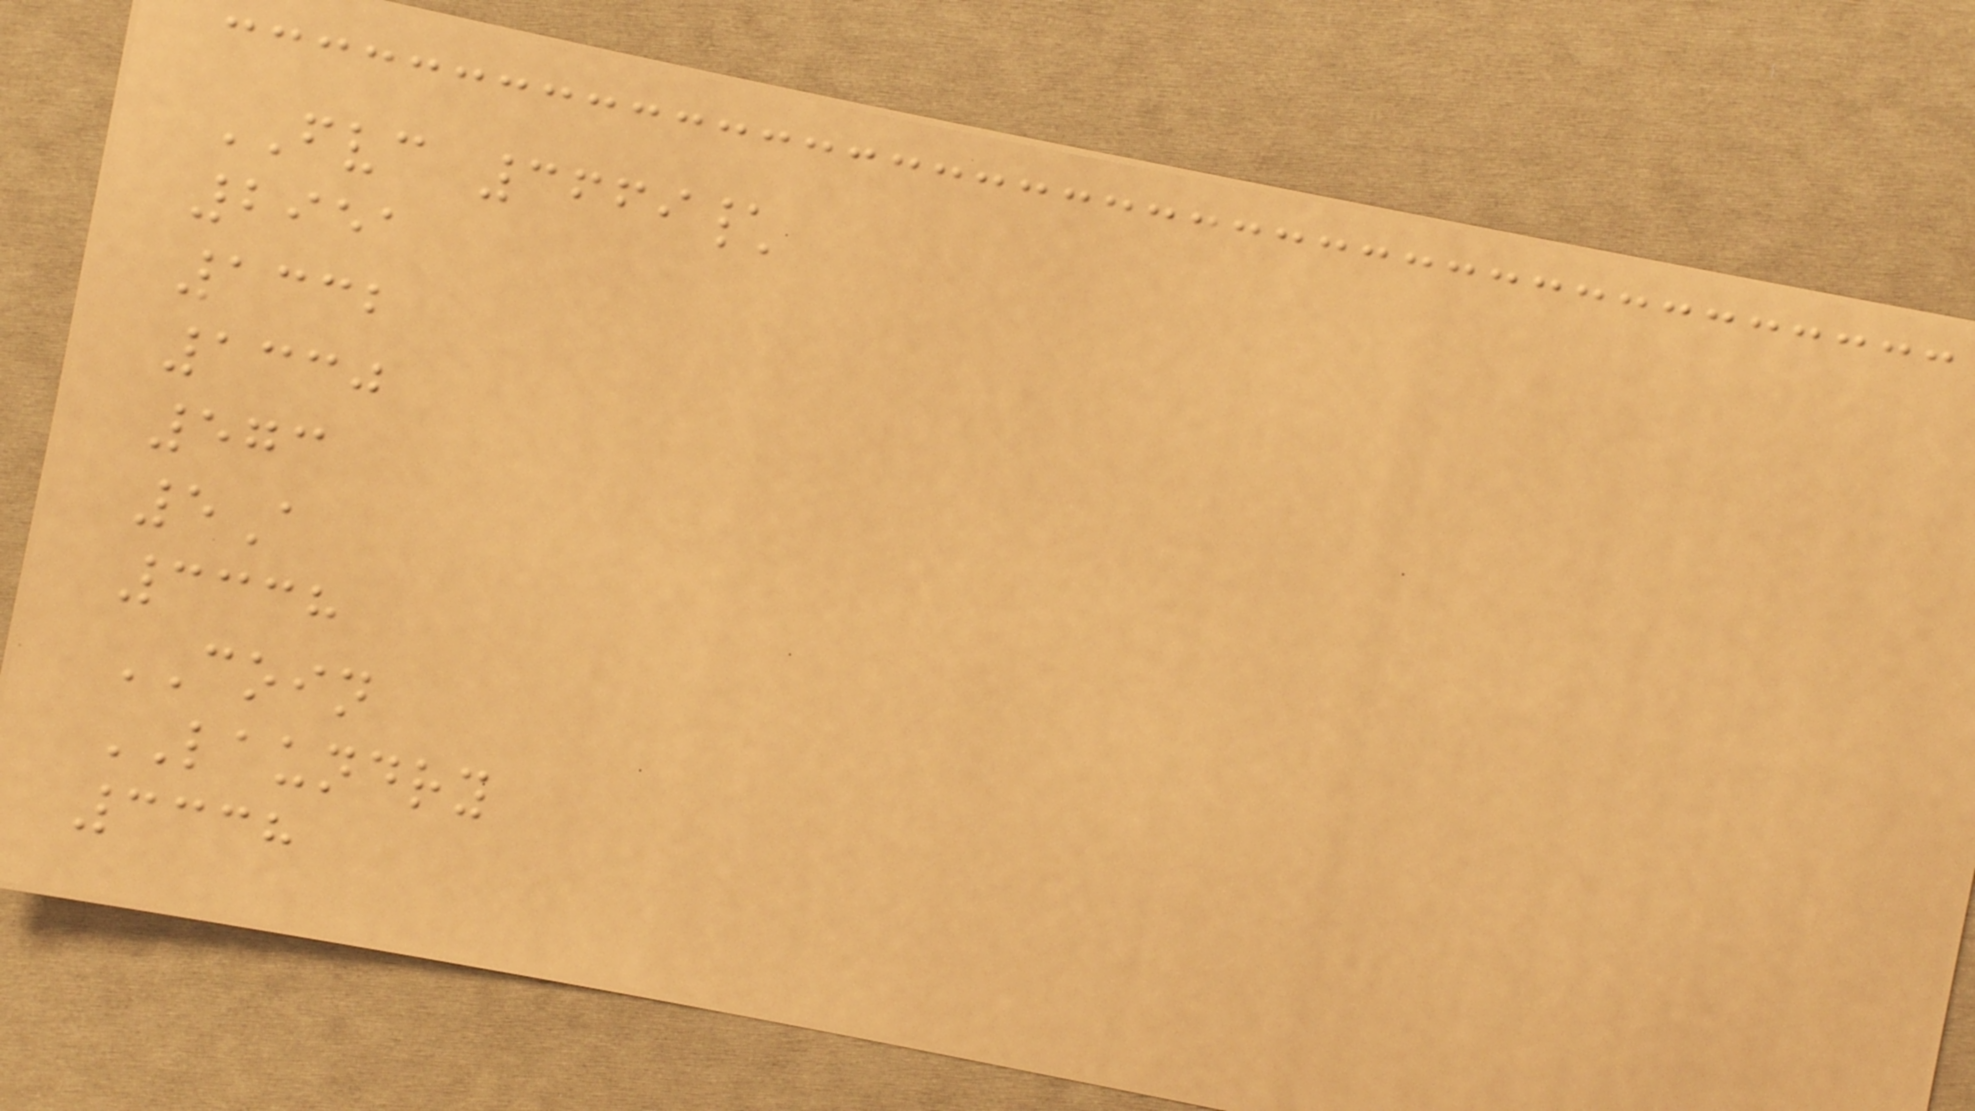FVC 3669\
2951
1332
1330
573
5A
3338
COIN
LAUNDRY
3338
